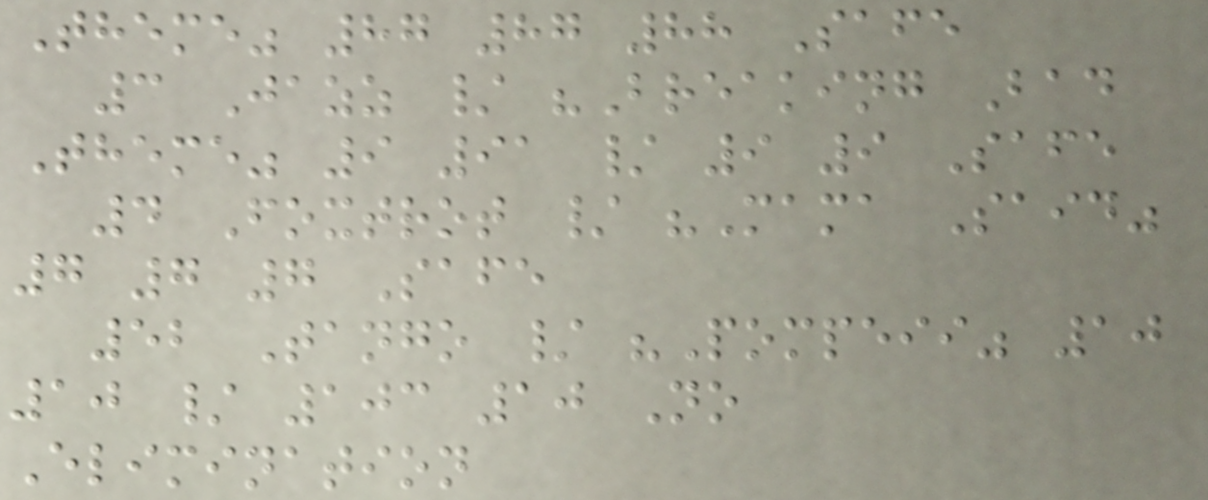Theme" 87 87 88 Safe
3 Jazz / "Breaking Bad
Theme" 9 91 / 9 9 Safe
4 Foxtrot / "Mama Said"
7 7 7 Safe
52 Tango / "Pompeii" 10
10 / 103 10 No
Elimination
